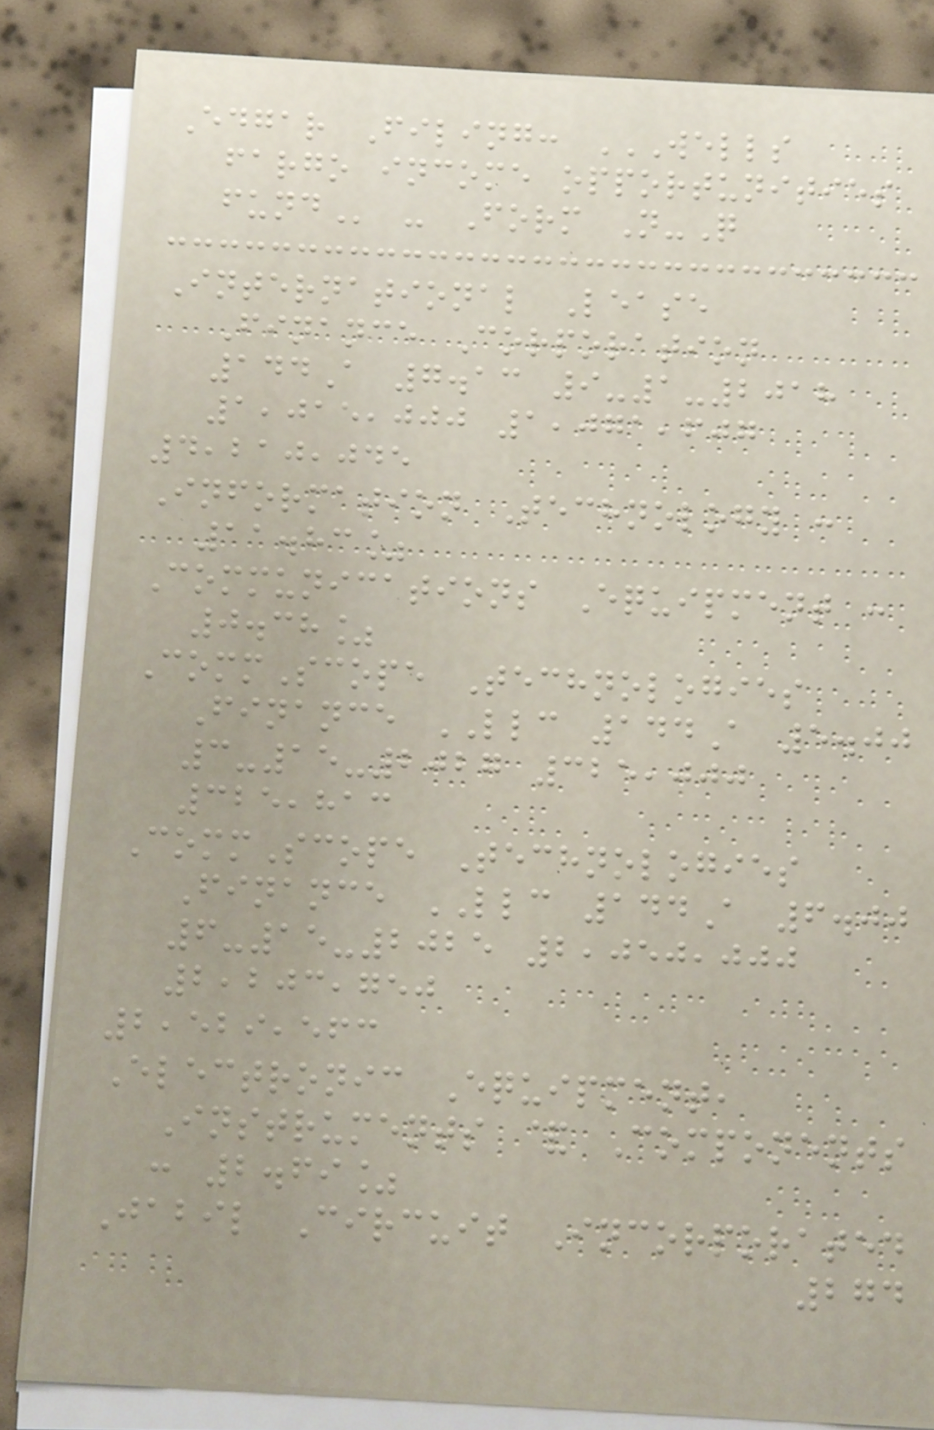Edgar Filing: WELLS
FARGO INCOME OPPORTUNITIES
FUND - Form N-Q
International Lease
Finance Corporation
144A 7.13 9-1-2018
1,015,000 1,071,607
4,210,045
Information Technology :
11.83%
Communications Equipment :
0.38%
CommScope Technologies
Finance LLC 144A 5.00
3-15-2027 325,000
325,813
CommScope Technologies
Finance LLC 144A 6.00
6-15-2025 2,050,000
2,203,750
2,529,563
Electronic Equipment,
Instruments & Components
: 2.69%
Jabil Circuit Incorporated
274
